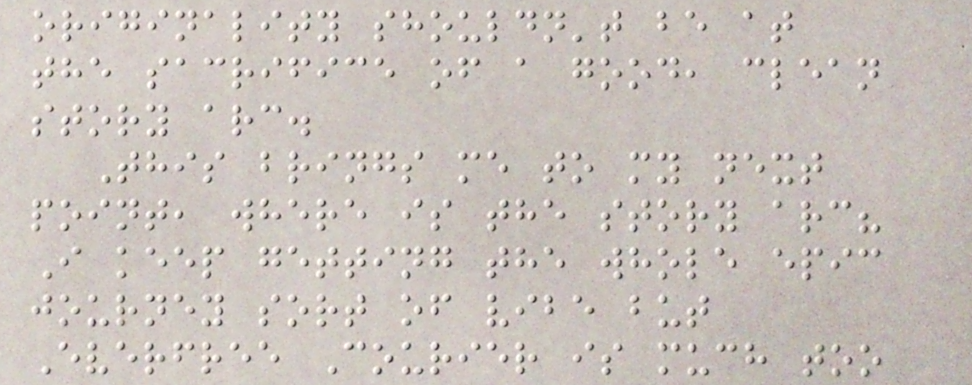originality shouldn't be at
the sacrifice of a good, clean
story arc.
This brings me to my next
point, where is the story arc?
I keep getting the whole epic
journey sort of vibe but
Everfree Courier is much too
